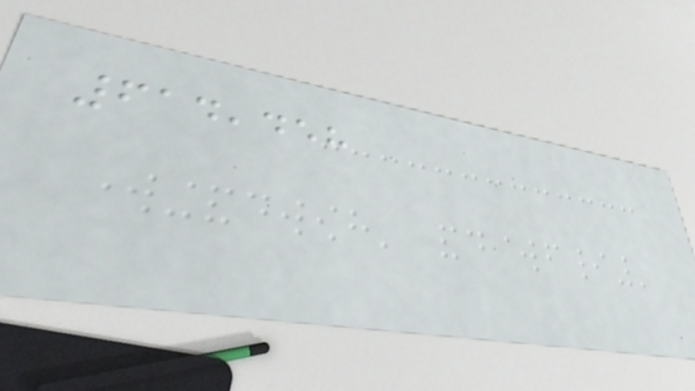614,458
